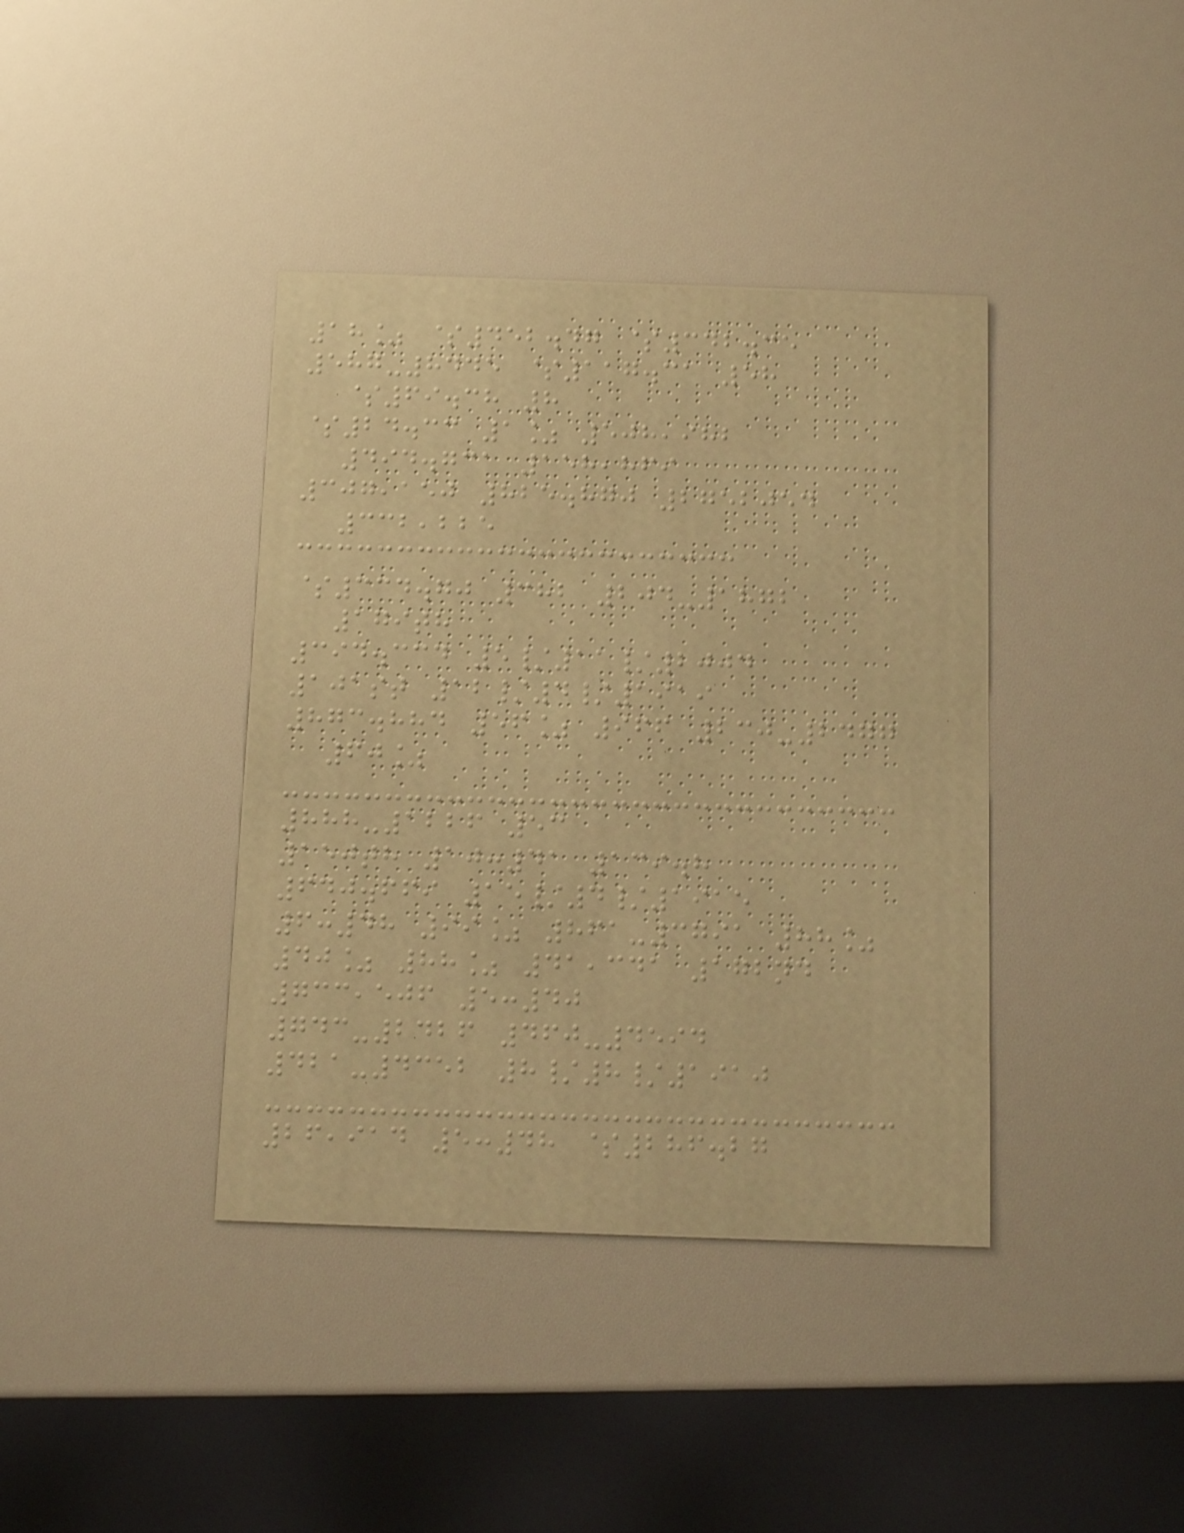18% $452.47 $342.35
587-8445 $117.31 58
$69.38 8
$24.33 1% 508,982
494.731 158,869
307,150 825.870 2752054
332,225
$334.70 382 204-1872
179th
394.334 5/11/2004
101st 12/4/1919
873.884 56% 966 230-2477
60%
888-1226 53
150th 10:41 139.8
640.669 15/4/1915
6:48 99% 861-3791 88%
40% 88% 41,341 172nd
733,506 5:40
743-2426 460-4594
421-4352 8/8/1910
26,914 5:48 $286.27
